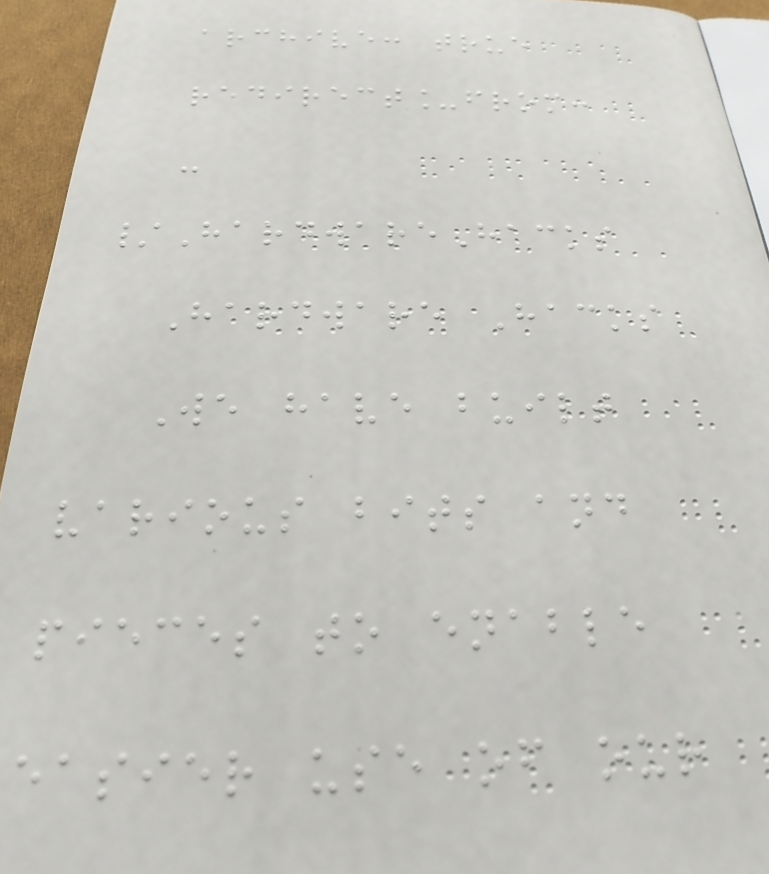archive: true
redirect_from:
-
/HardwareHacks
Hardware Hacks
We have built
various bits and
pieces to enable
easier use of our
